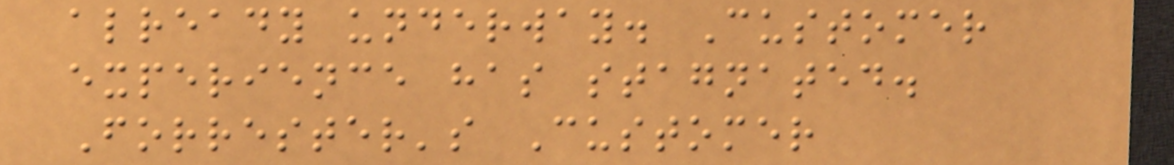already underway. Customer
experience has stagnated.
Forrester's Customer
